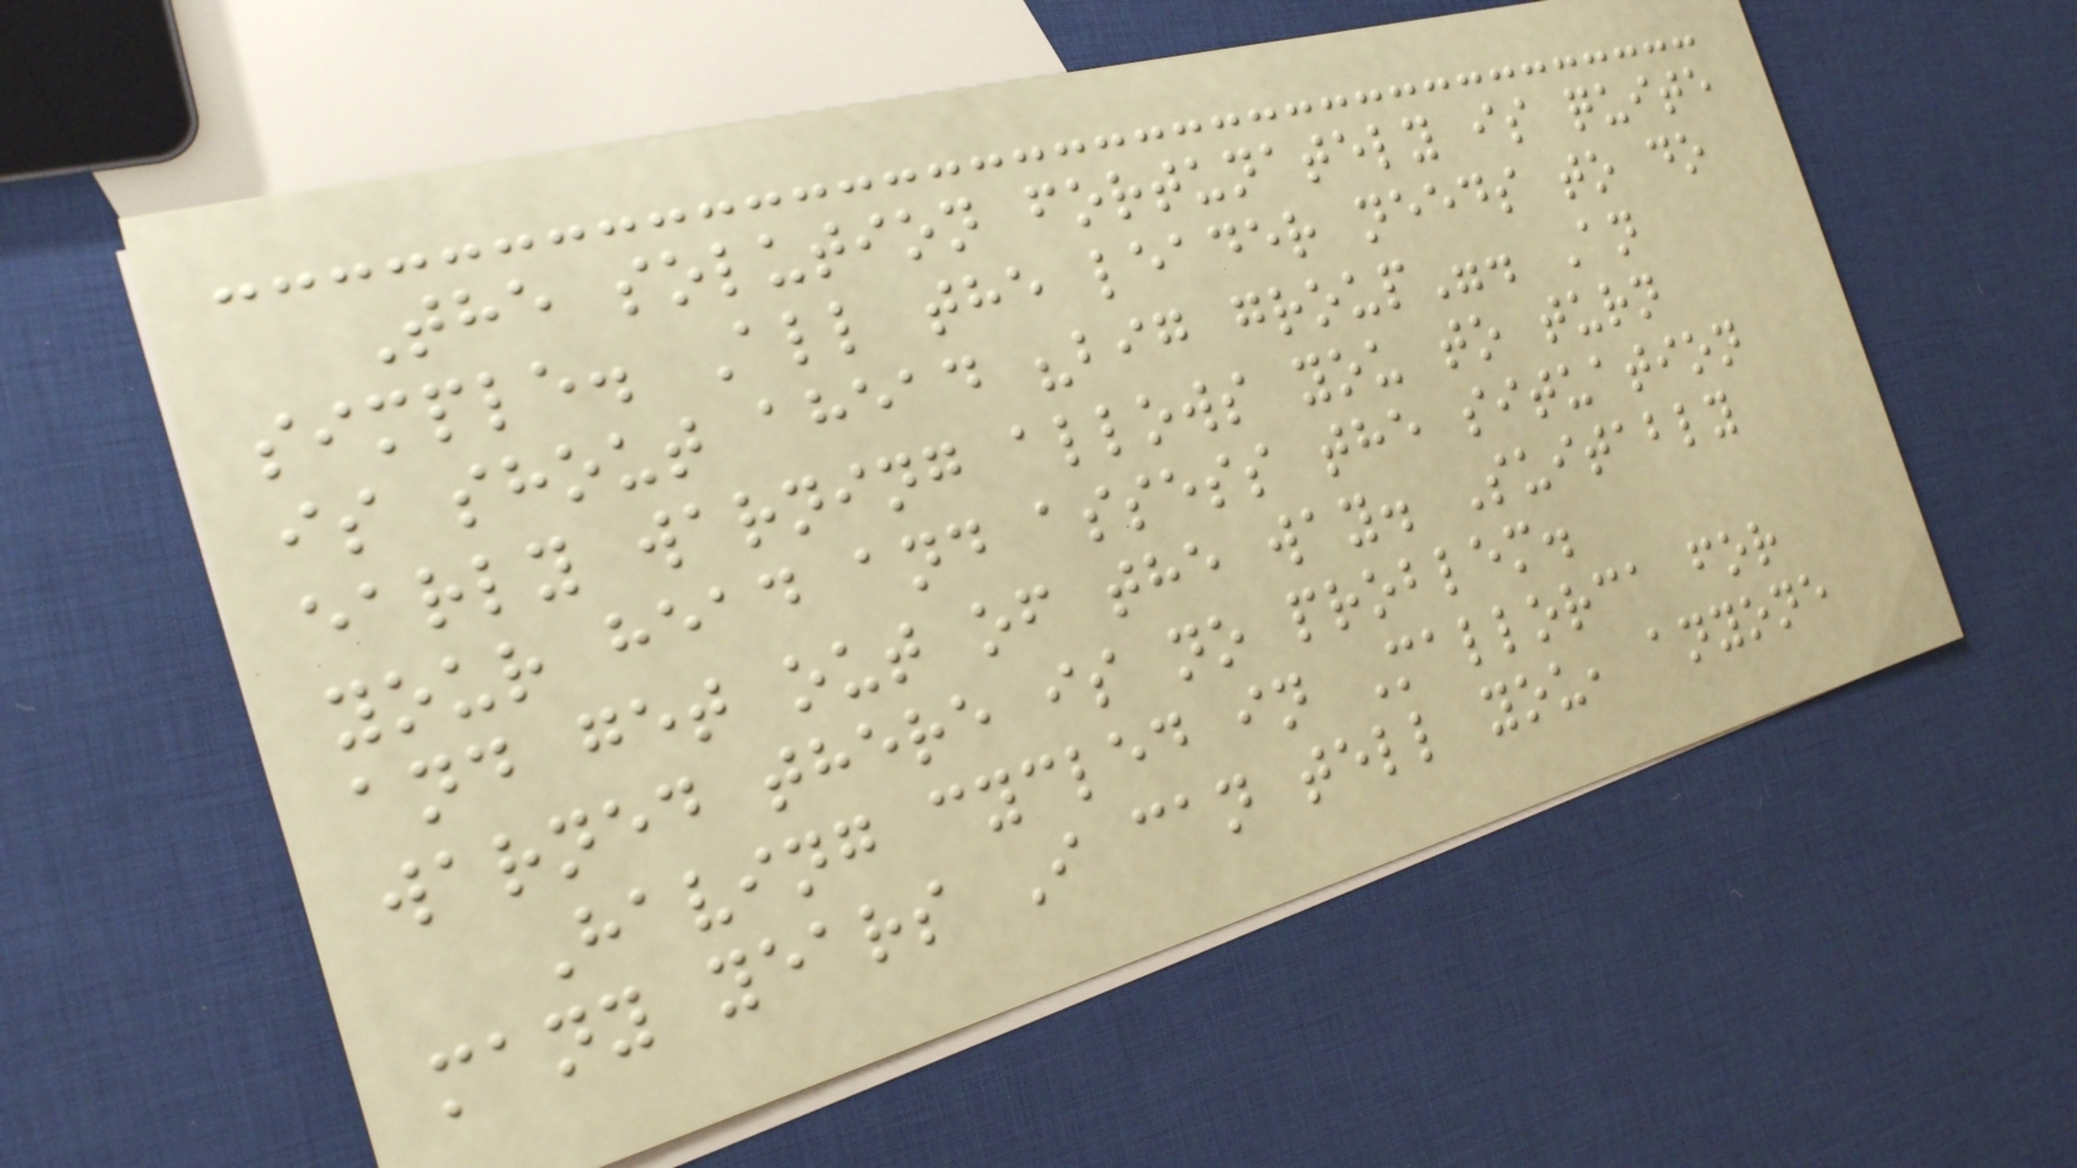The solution fortunately is quite
simple. All the leader needs to do
is shout ahead "big group". An
early warning allows you to turn
your head and assess the situation
and get out of the way. Suitably
warned there is no problem.
Having cycled in Mallorca for
many years I can tell you, anyone
